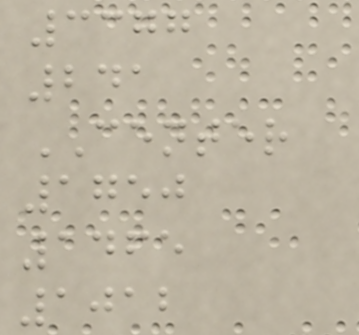3377
241
CENTER
1750
1465
1012
